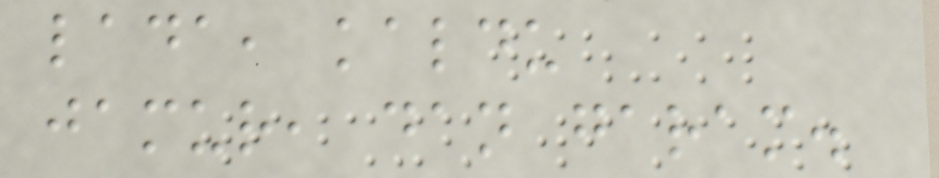lada, kaldu
jamur, dan garam.
